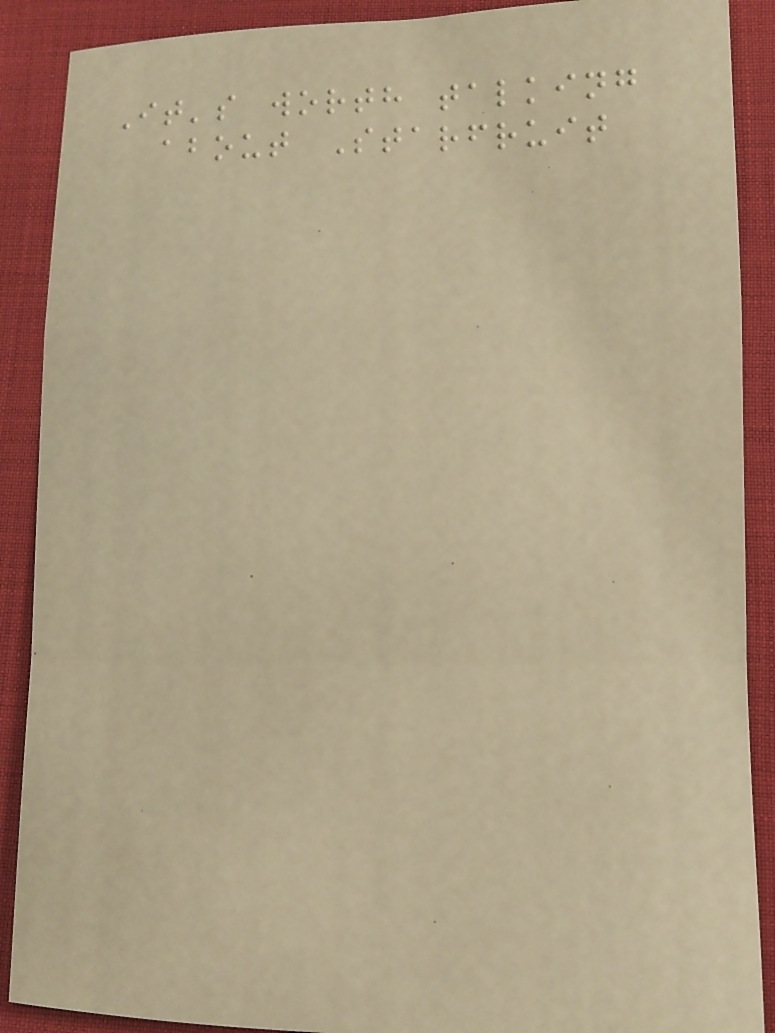It's worth talking
about Starfruit
